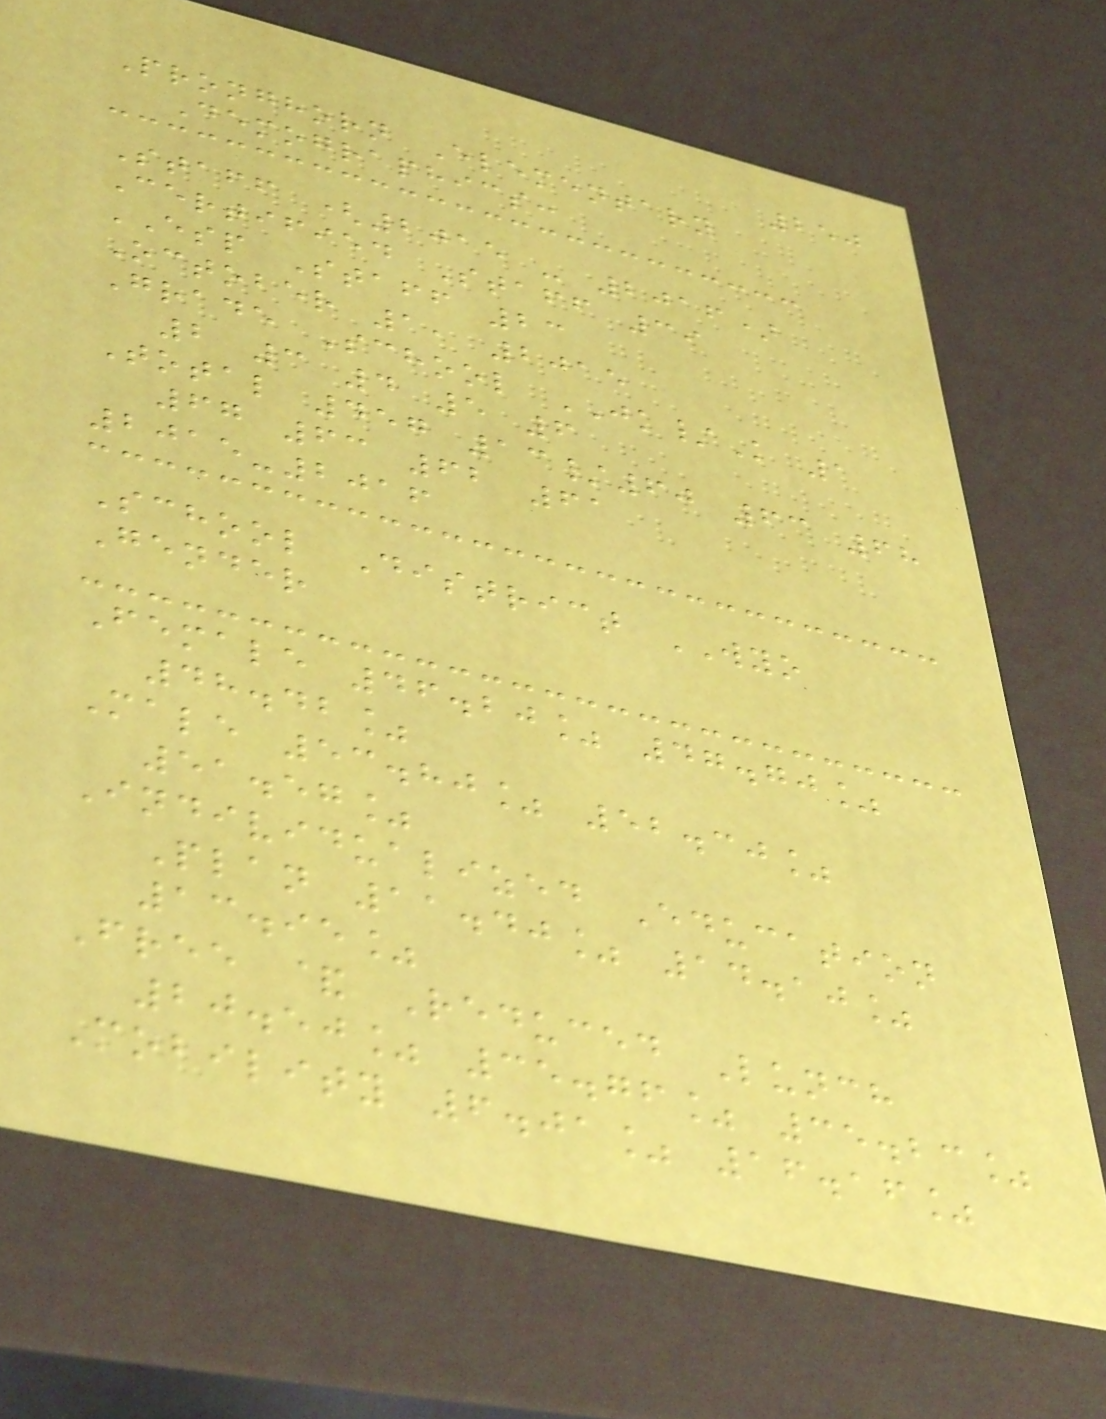250
Pronghorn Elementary
Demographics:
Staff (2015 - 2016)
Certified Staff 39
ESP Staff 23
October 1, 2015
Grade School JK/K 1
2 3 4 5 6
Total 457 13/60 63 68
67 63 62 61
2015-2016
School District WYO
Gender
Female 46.20% 47.70%
48.42%
Male 53.80% 52.30%
51.57%
Individualized Education
Plan 11.40% 14.10%
13.95%
Free & Reduced Lunch
20.50% 35.76% 35.23%
Mobility 6.01% 16.16%
